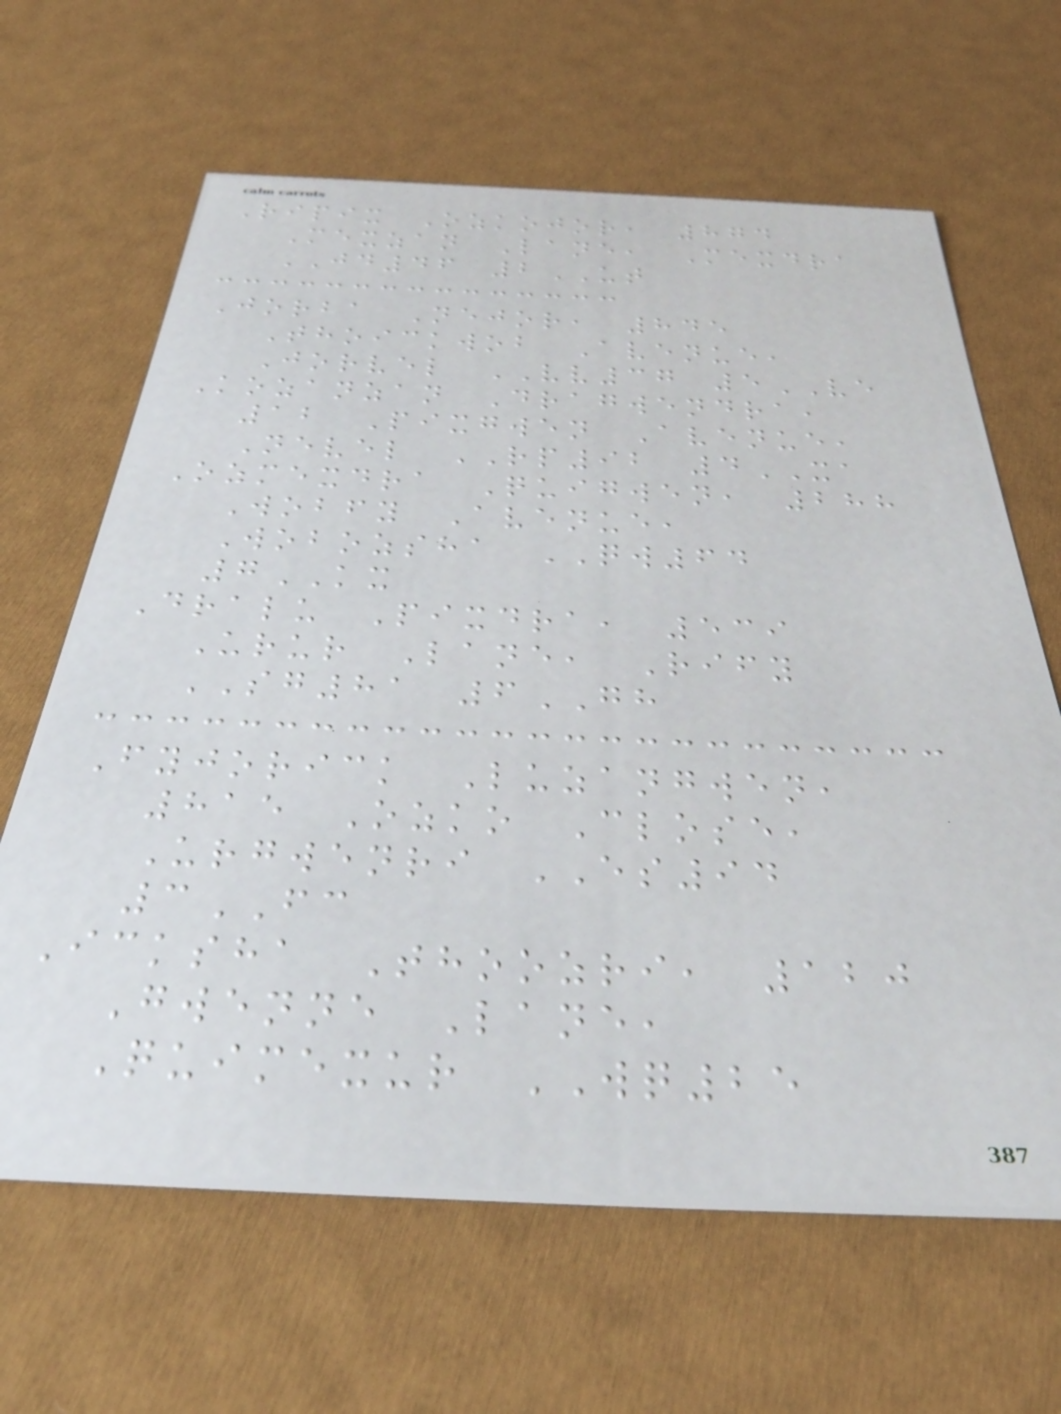Ripix Ozkojor, 874
Mexzan Lane, Mexdra
JD46 2UT
Jorba Nejor, 845
Thoickwob Avenue,
Jorvel VV37 5VE
Kozanzan Dragwendra,
12 Pixgwen Avenue,
Nevel RP92 4XA
Ozmexdra Quigwen, 288
Wobfy Avenue,
Wobozsha QW64
7KX
Dralu Pixdra, 539
Urur Lane, Rify
SG81 6GH
Fyjorick Luzangwen,
815 Ozko Close,
Urgwenri ES94
3FC
Icksha Thoozri, 120
Gwenne Lane,
Quimexur WQ25
